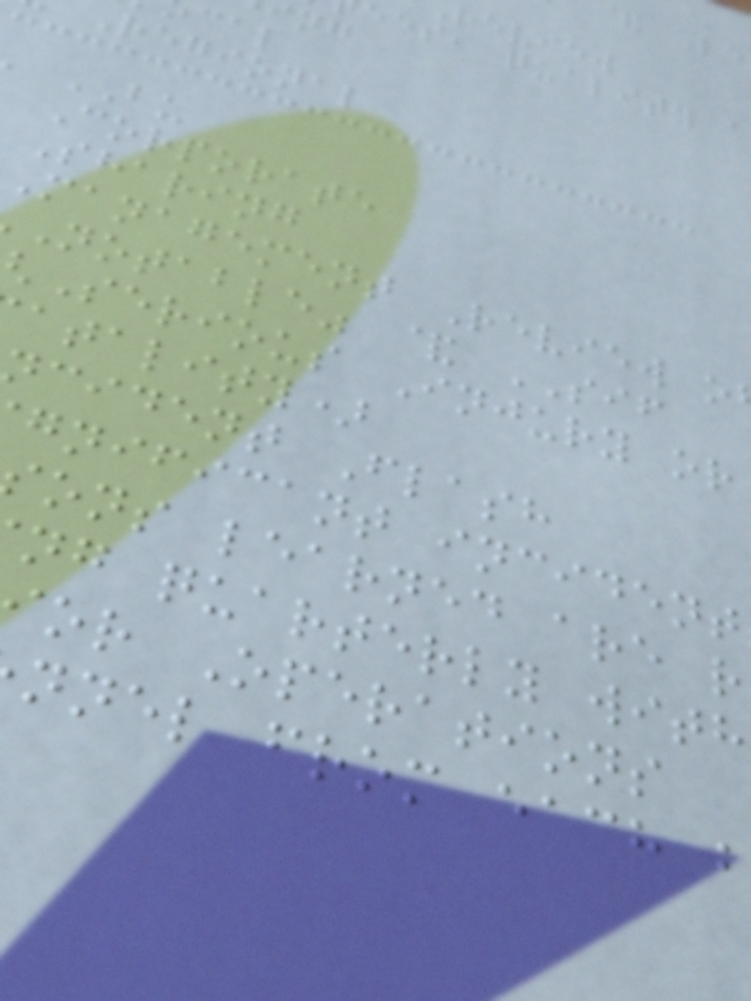review
ees, quality a
Regional
BU
Corporate
Sharing
Management Review o
Notable" & SIF
Serious Injury or
atality)
cident Flash
gnificant incident
ons learned are r
ng quarterly with
or Operations
nnel from each b
